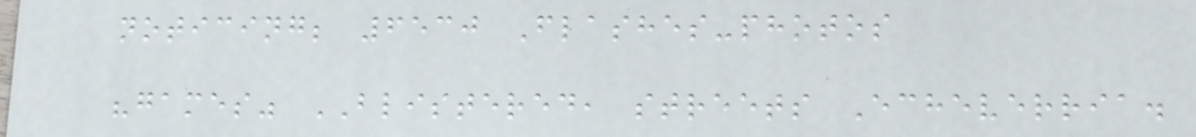noticing; 6530 Flashes-photos
"games" BLISTERED, streets Echeverria.
